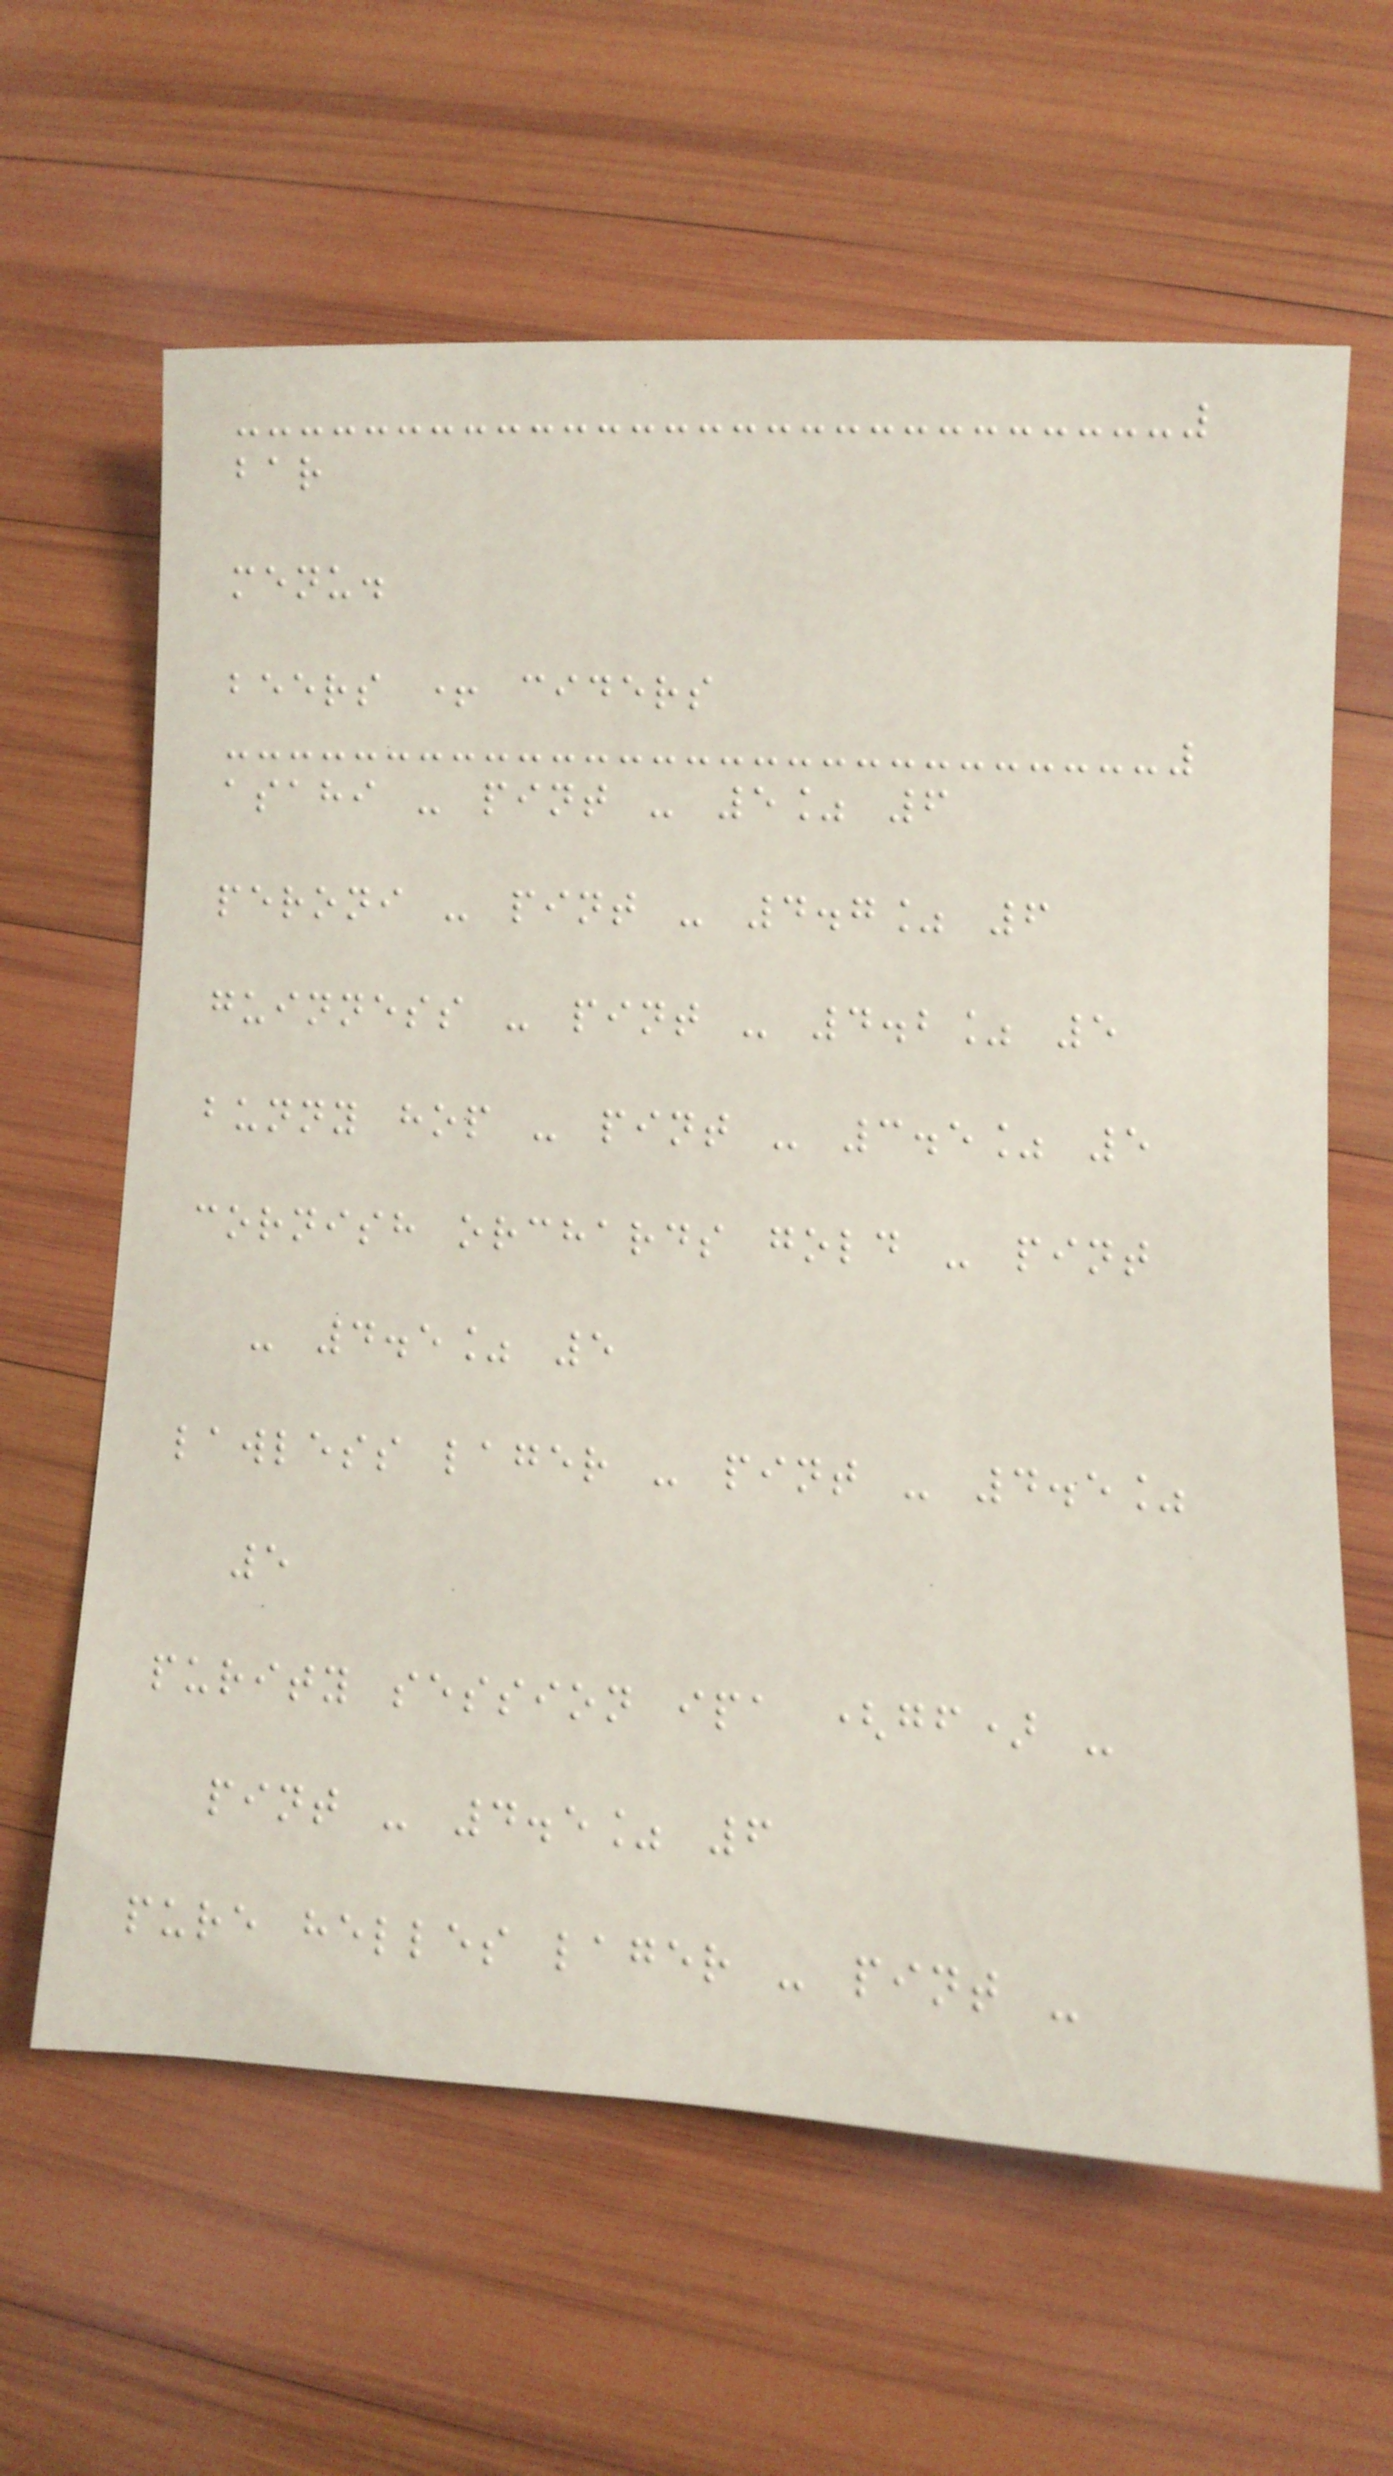bar
menu.
beers + ciders
asahi - pint - 5% 6
peroni - pint - 4.7% 6
guinness - pint - 4.2% 5
bunny hop - pint - 3.5% 5
cornish orchards gold - pint
- 4.5% 5
lawless lager - pint - 4.5%
5
purity session ipa (gf) -
pint - 4.5% 6
pure helles lager - pint -
